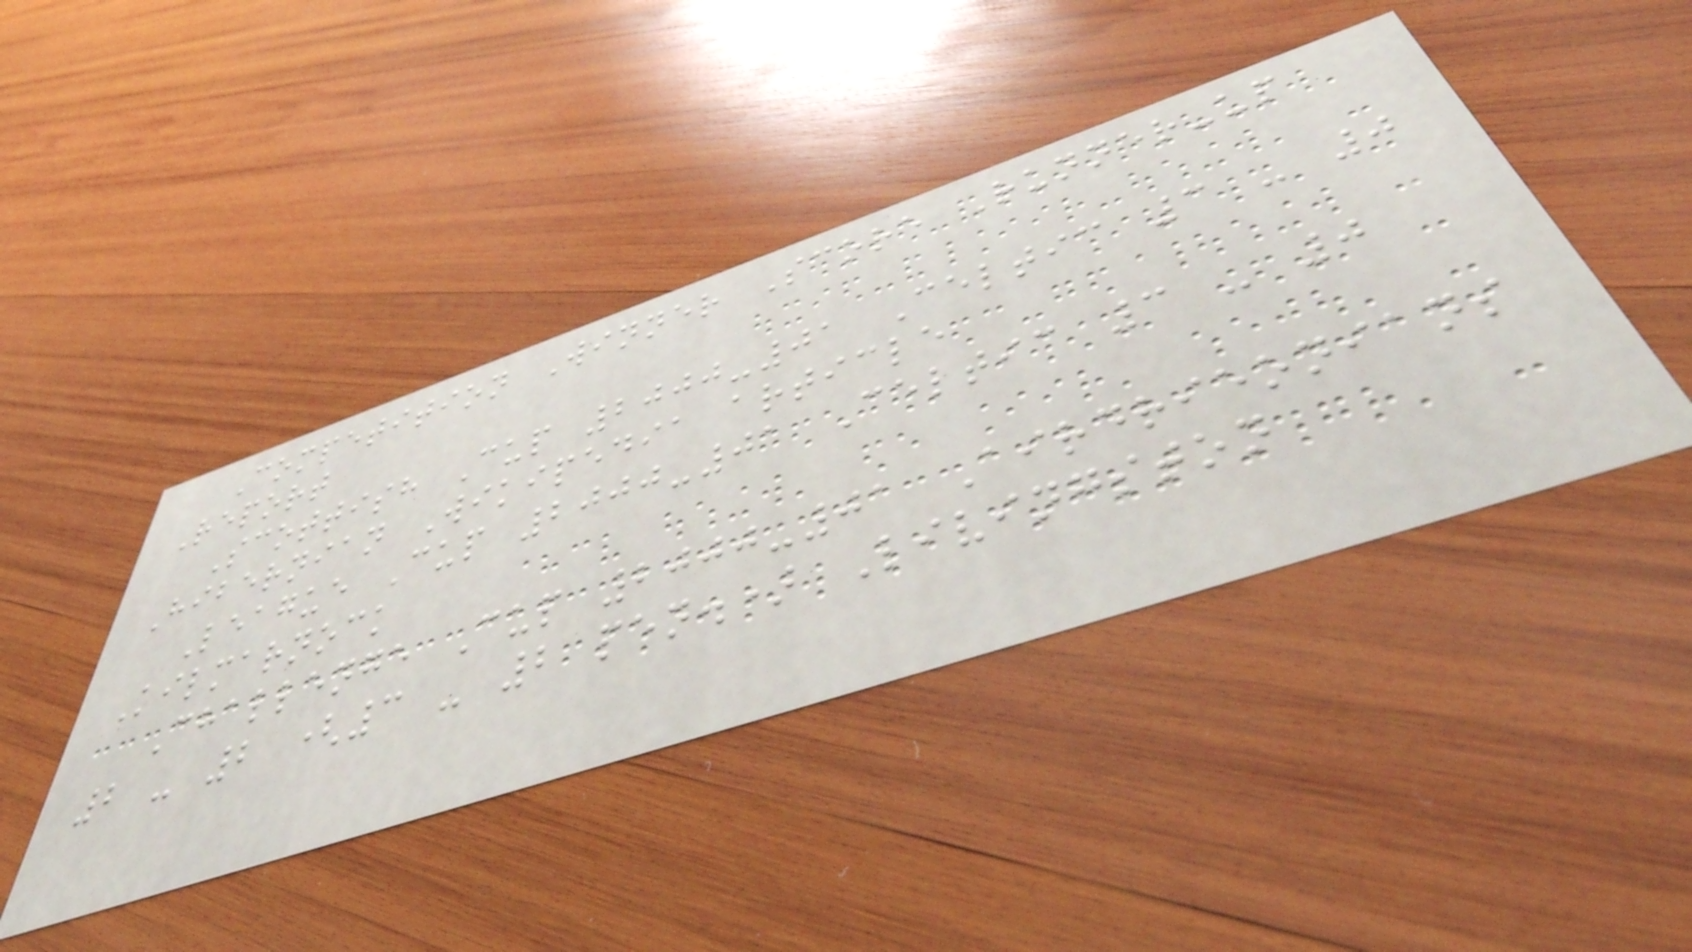Competition Winner Score Runner-up
Report
Scottish Cup 2000-01 Celtic 3 - 0
Hibernian Wikipedia article
League Cup 2000-01 Celtic 3 - 0
Kilmarnock
Challenge Cup 2000-01 Airdrieonians
2 - 2 (3 - 2 pen.) Livingston
